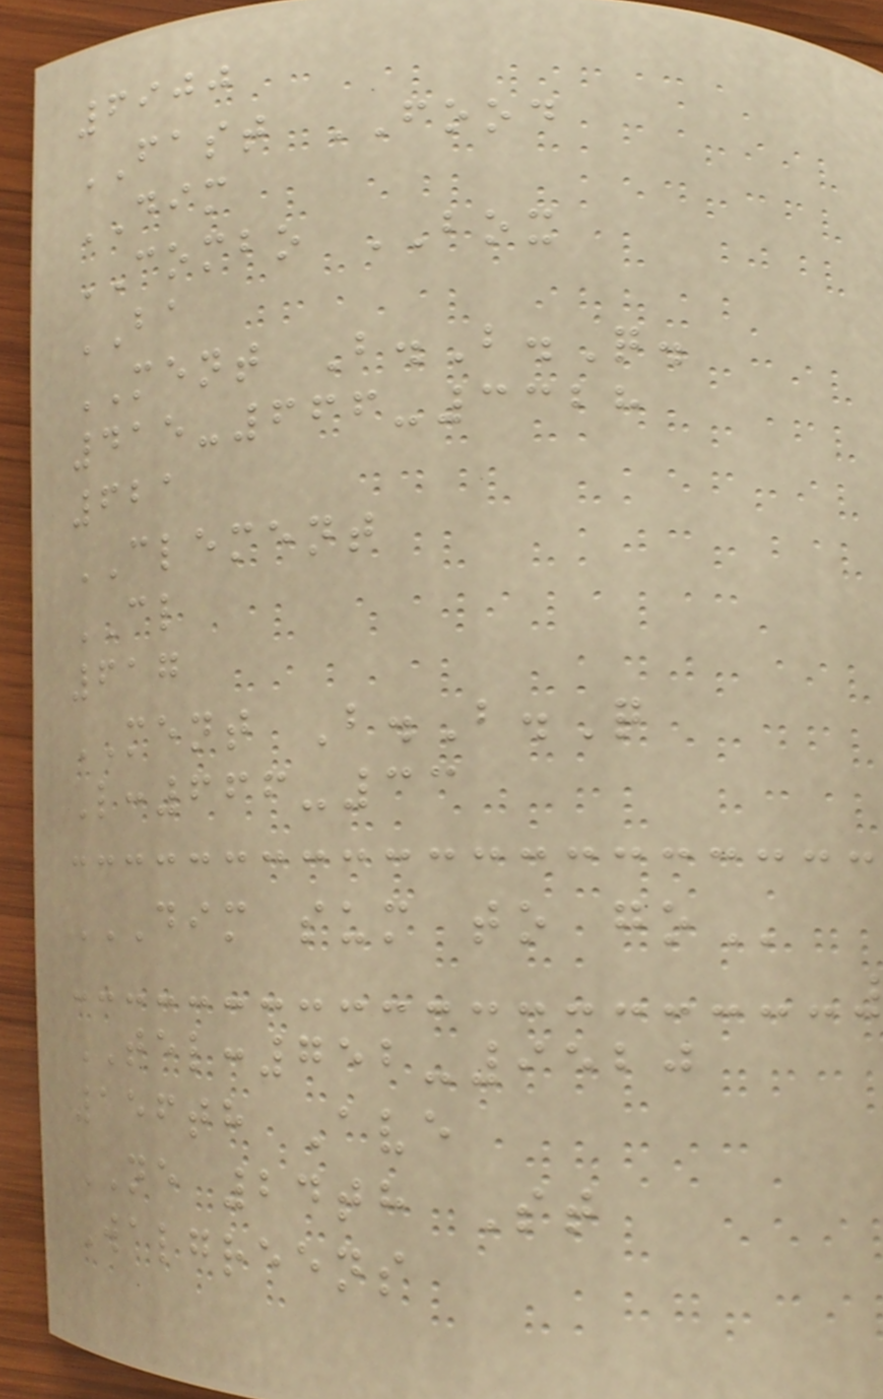6900
FAST FOOD
DIM
COMBO BOX
BA
MENT B.B.Q.
415-666-3328
621
CLEMENT
CL
617
MENT B.B.Q
L:666-33
DIM SUM TO GO
TEL:752-9520
156th Ave
NE 24th St
Walgreens
